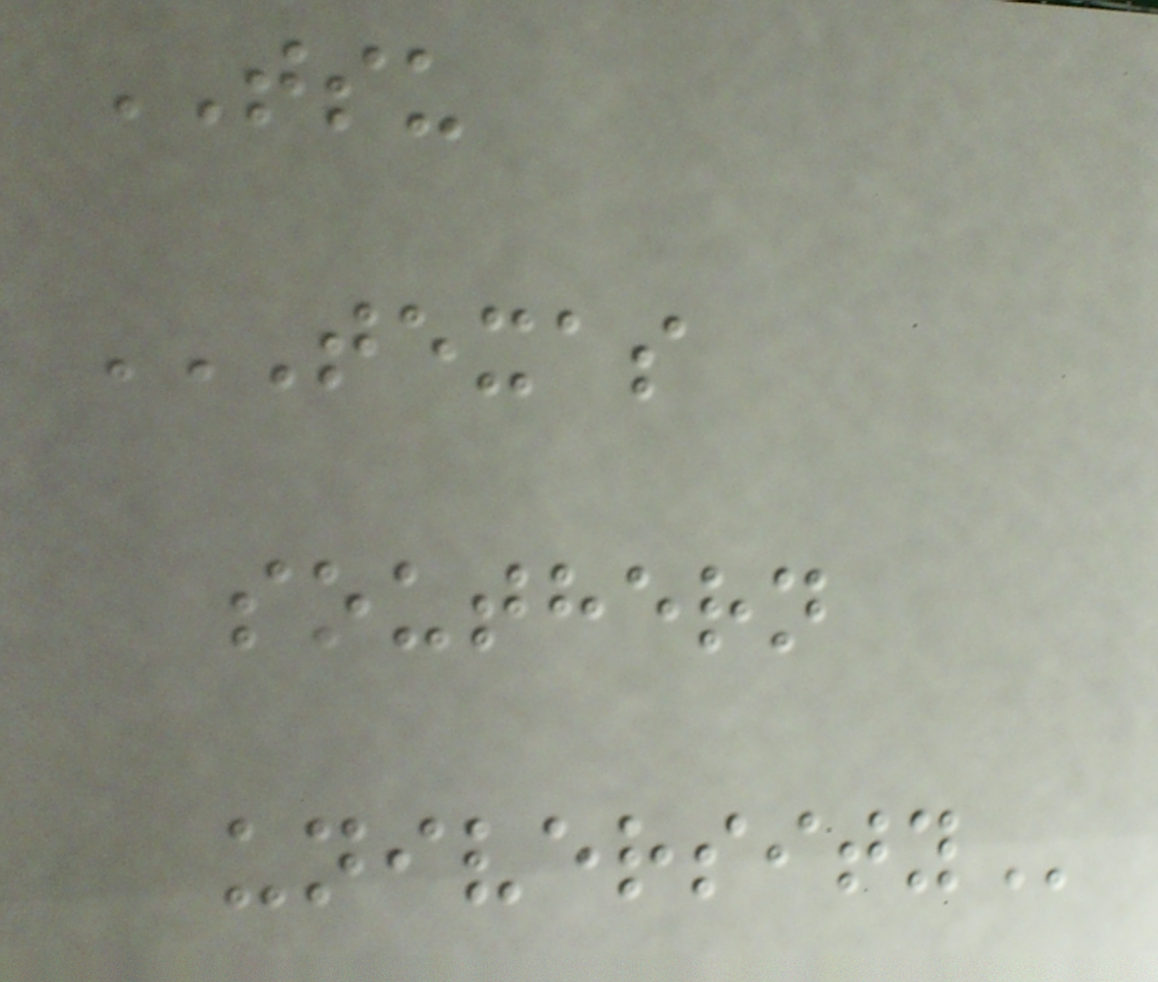TSU
TEXAS
SOUTHERN
UNIVERSITY
